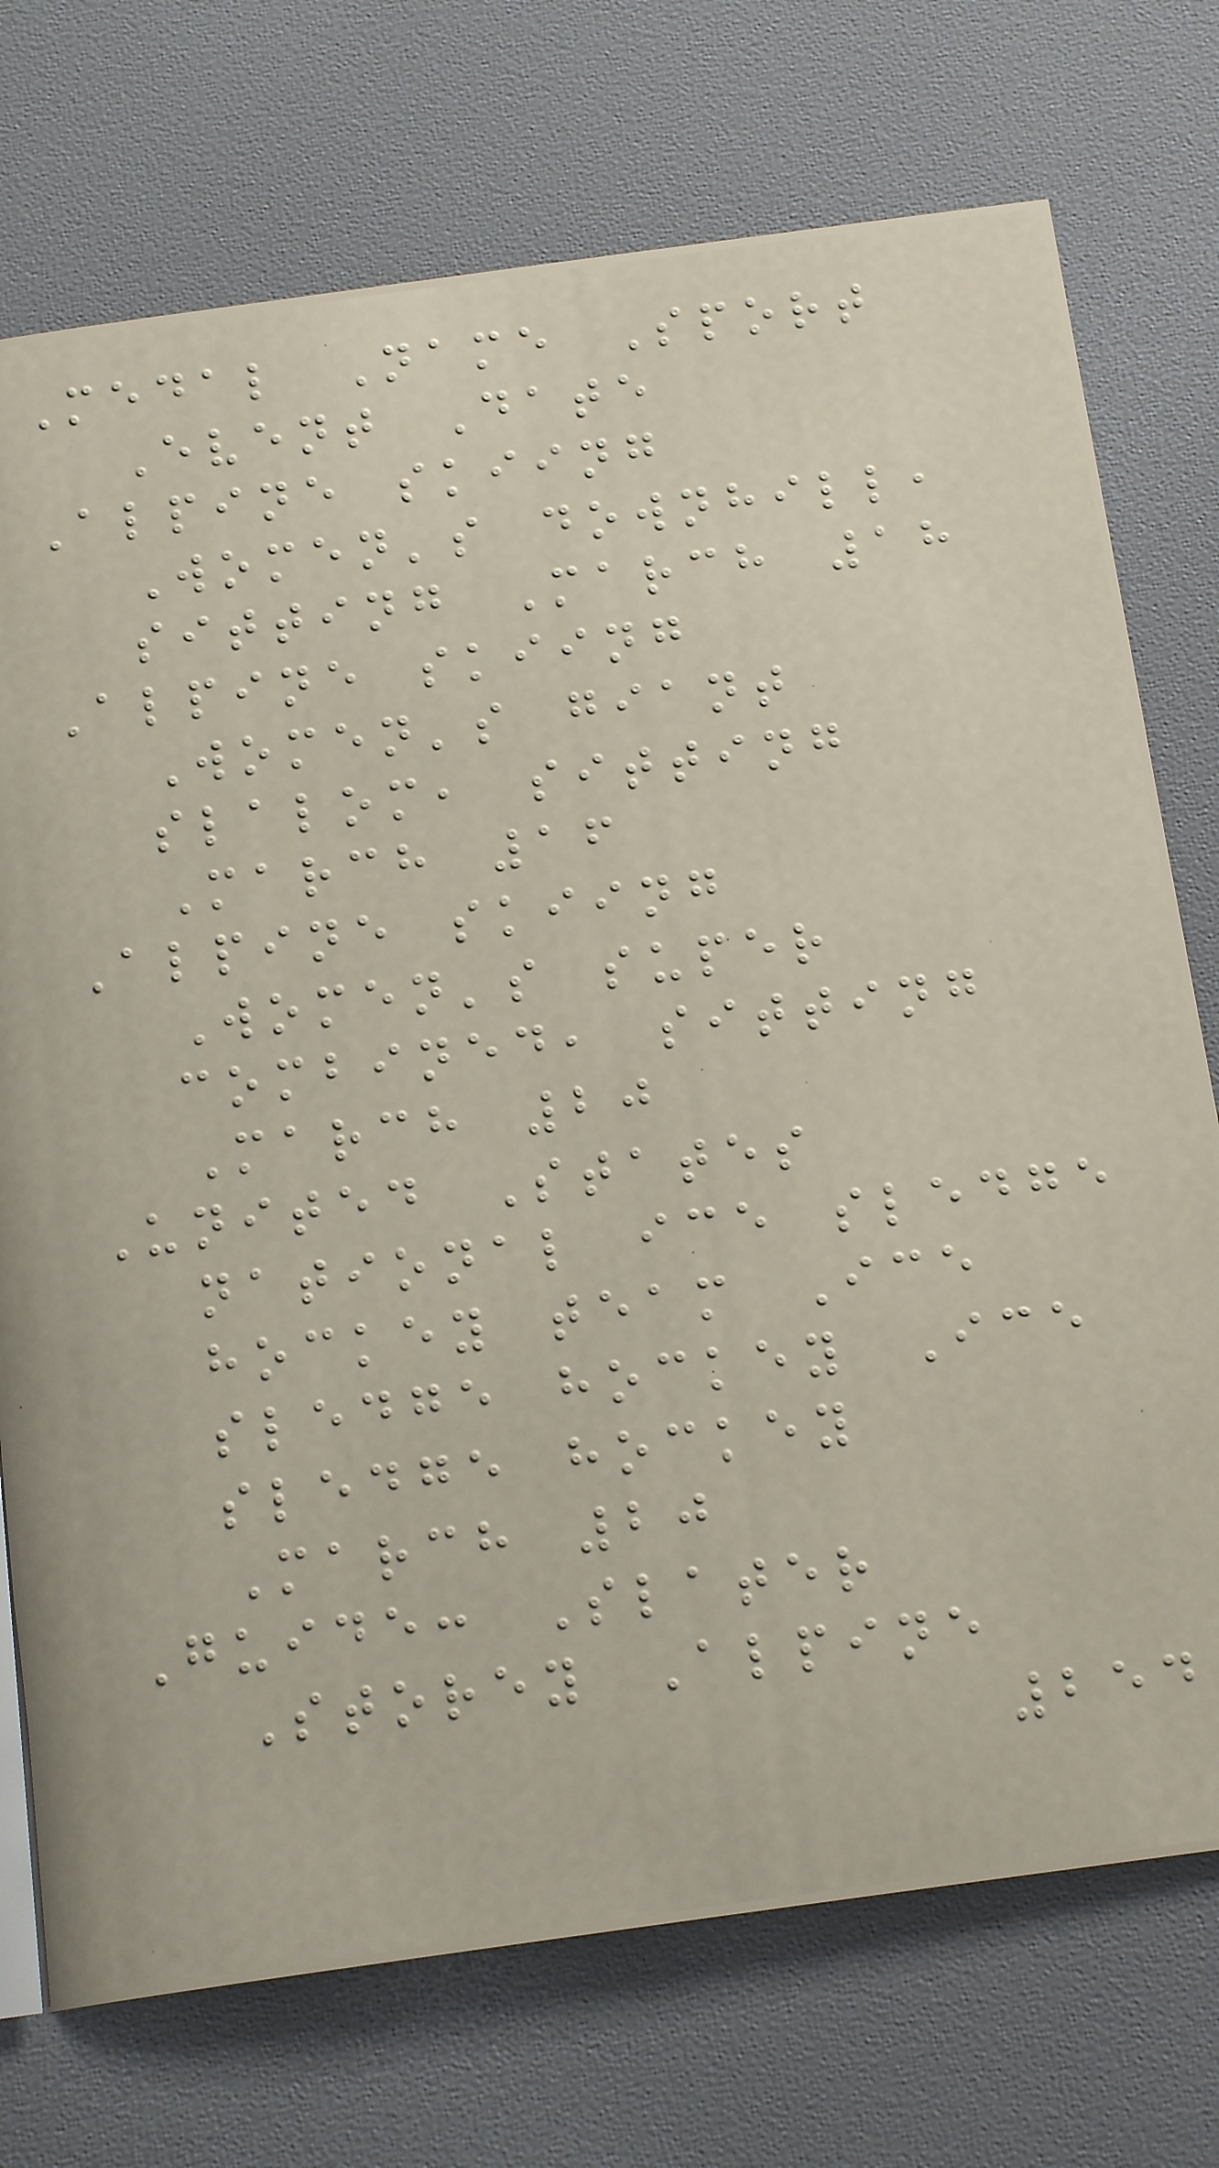Medal Name Sport
Event Date
Alpine skiing
Women's downhill,
sitting March 18
Alpine skiing
Women's giant
slalom, sitting
March 16
Alpine skiing
Women's super
combined, sitting
March 20
United States
national ice sledge
hockey team Ice
sledge hockey Ice
sledge hockey
March 20
Guide: Slater
Storey Alpine
254
